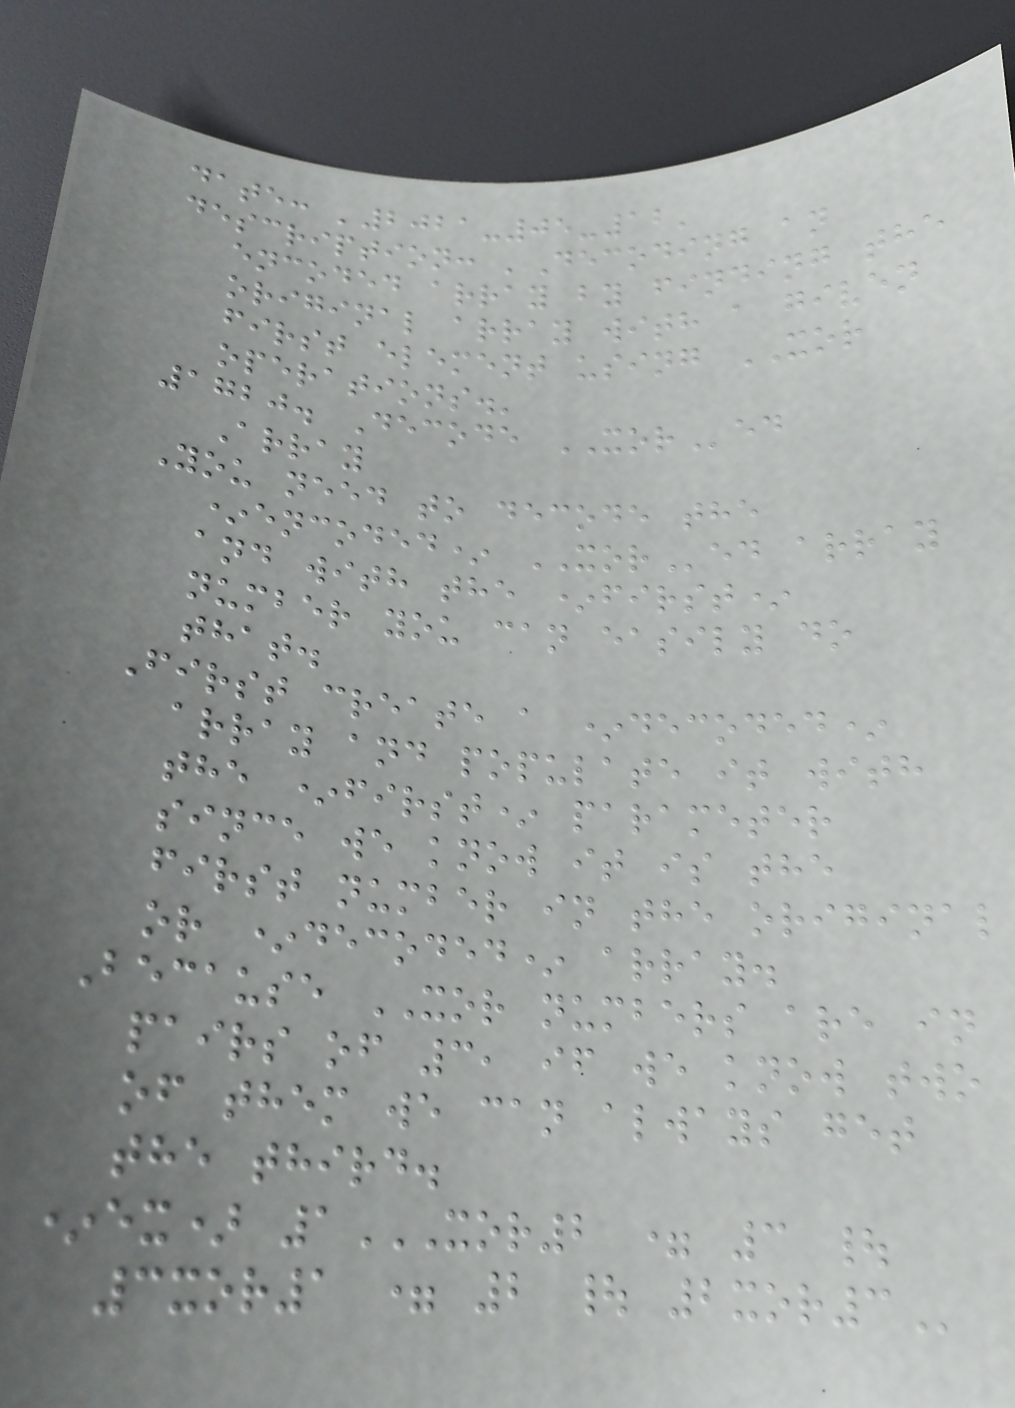date: '2021-05-12'
description: 'Decoding an
encoded array by finding the
original array with a given
first element using XOR
operations.'
1720. Decode XORed
Array
You need to decode the
*encoded* XORed array
and with the *first*
number you can easily do
that.
First create a *decoded*
array and populate it with
the *first* parameter
since we know it is the
first number in the original
or *decoded* array.
Because XOR numbers are in
pairs of 3, if we know two
of them we can always get
the third.
*ex) 1XOR2 = 3 |
3XOR1 = 2 | 2XOR3
